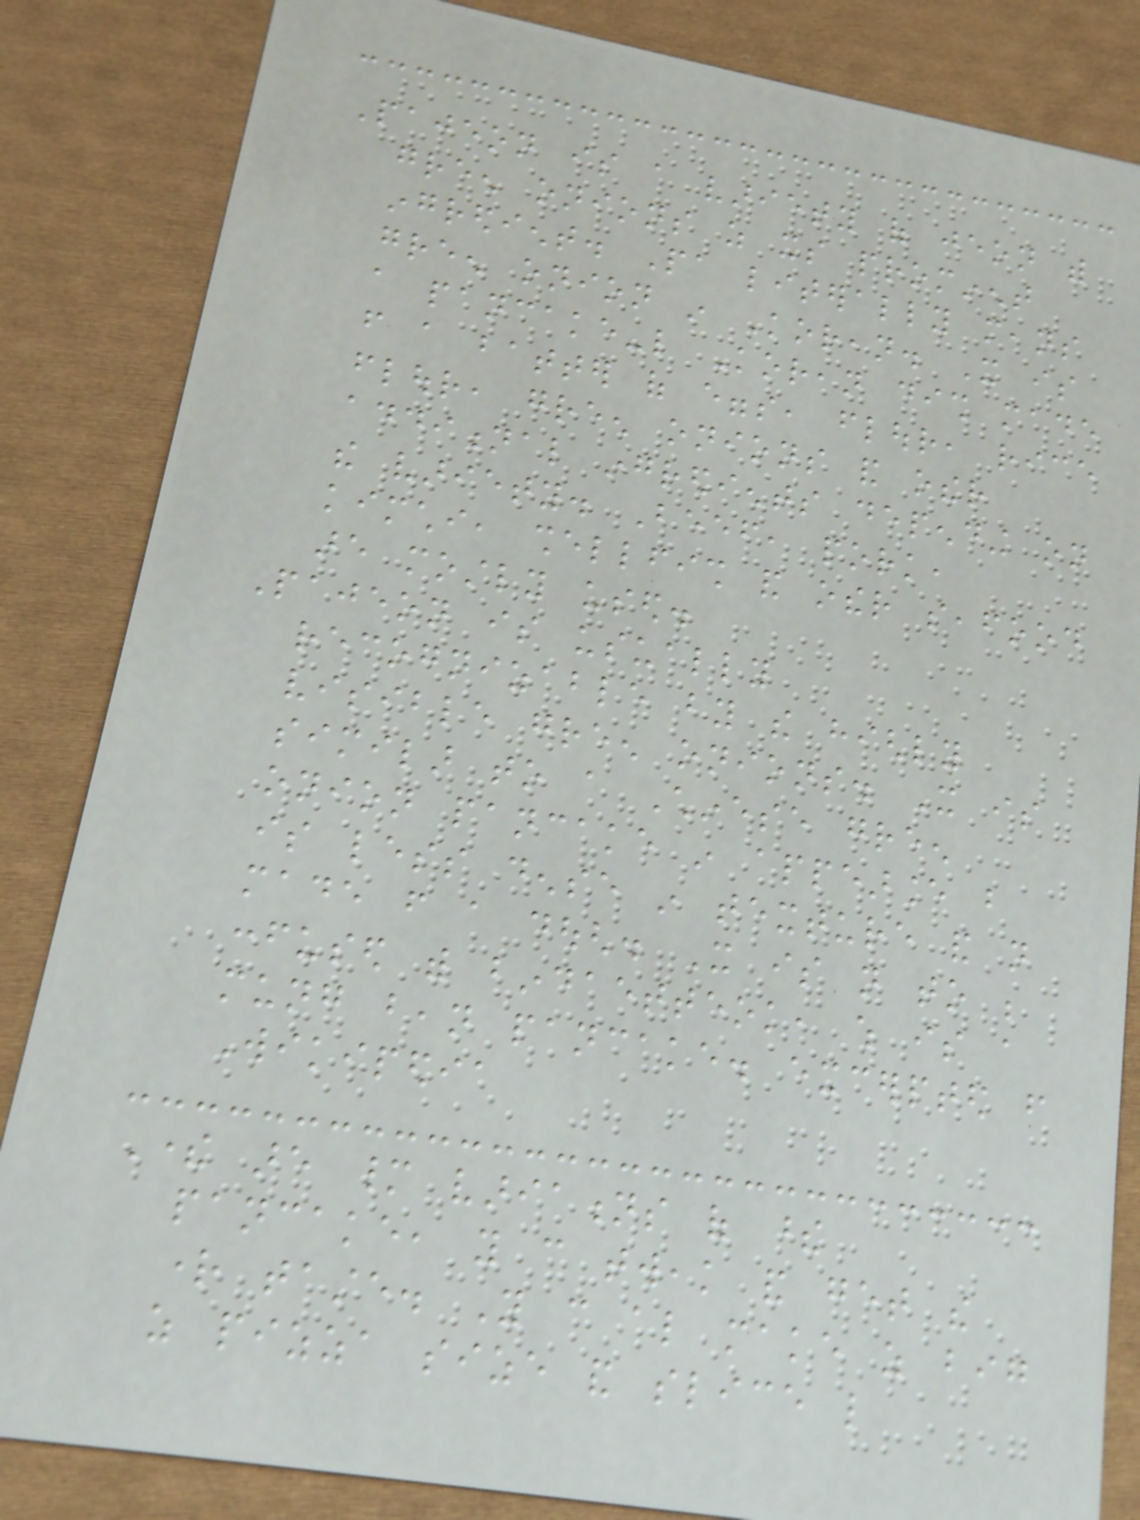Pajeon is a variety of jeon with
green onions as its prominent
ingredient. Pa literally means
green onion in Korean. It is
a pancake-like Korean dish made
from a batter of eggs, flour, rice
flour, green onions and other
additional ingredients depending on
the variety. Beef, pork,
kimchi, shellfish and other seafood
are mostly used.
Pajeon is usually
recognizable by the highly
visible green onions. It is
similar to a Chinese green
onion pancake in appearance but
is less dense in texture and not
made from a dough. It is not to be
confused with bindaetteok, which is a
mung bean pancake. excerpted from
Wikipedia
There are many variations of these
pancake, you can tweak and get the
right taste. You can also make as big
as pizza size and slice like
